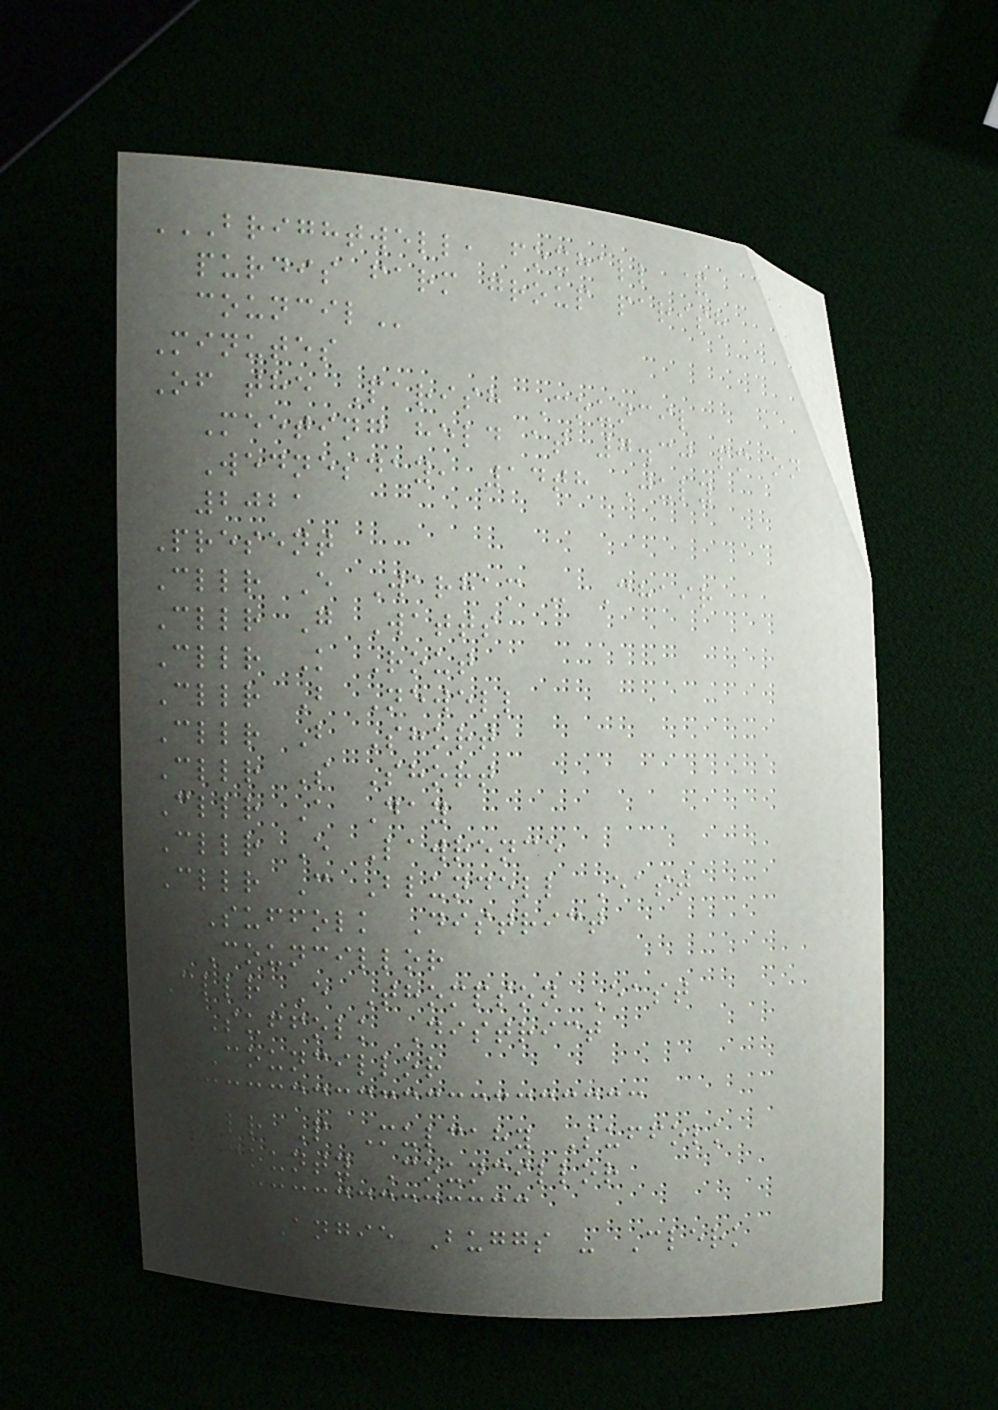BRIGHTWELL, FOXHALL &
PURDIS FARM GROUP PARISH
COUNCIL
Minutes
Of the Parish Council
Meeting held at 7.30 pm on
Wednesday, 14th July
2021
Present
Cllr E Warham - Chair
Cllr G Watts
Cllr K Rout
Cllr B Newell
Cllr B Short
Cllr S Short
Cllr A Day
Cllr E Lawrence
Cllr C Blundell East
Suffolk District
Councillor
Cllr E Thompson East
Suffolk District
Councillor
Cllr P Mulcahy Suffolk
County Councillor
Mrs Angie Buggs - Clerk
